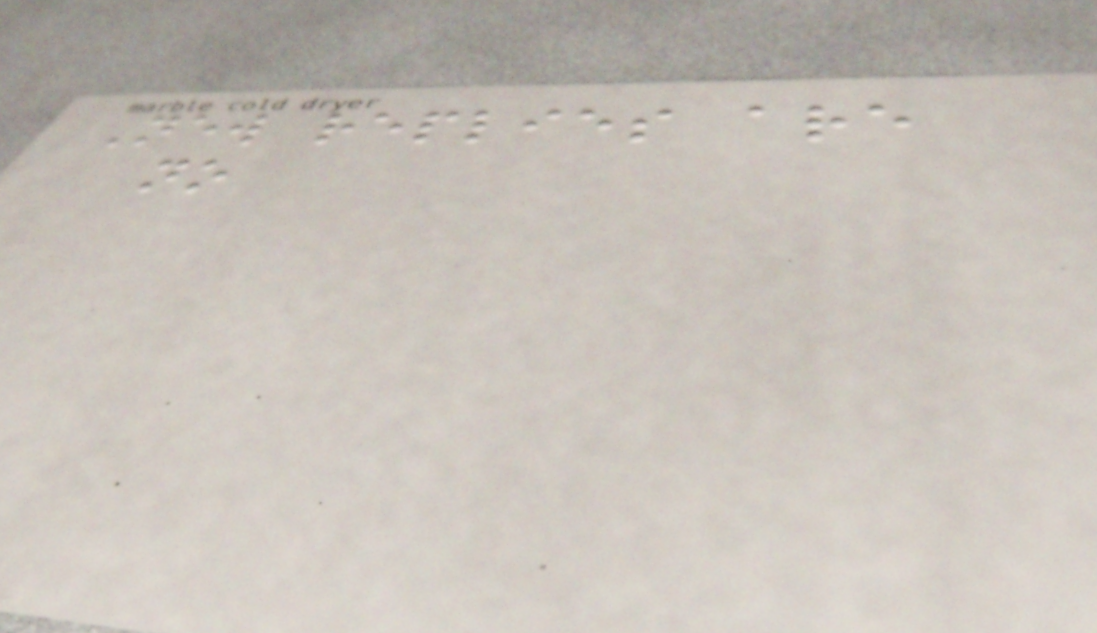New replies are
no
